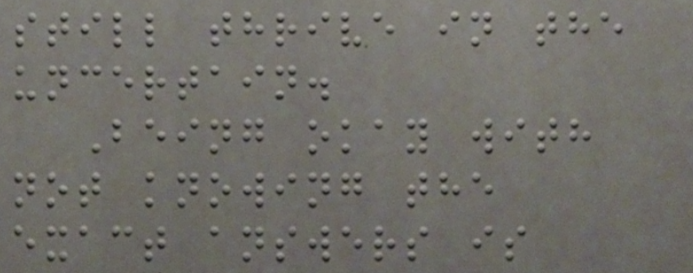still thrive in the
uncertain.
Being okay with
not knowing the
exact answers is
